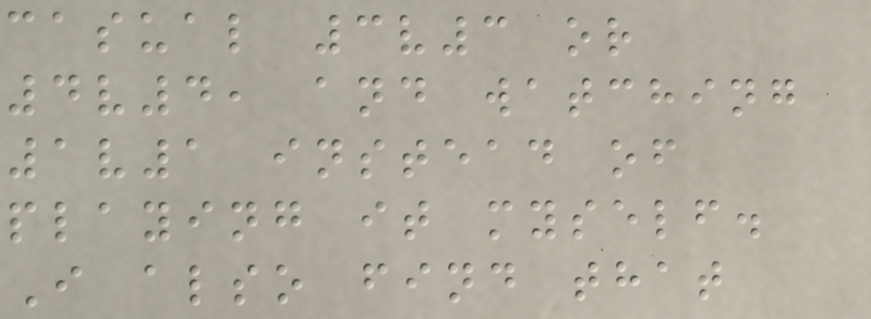casual 3v3 or
4v4, and watching
1v1 instead of
playing it myself.
I also find that
